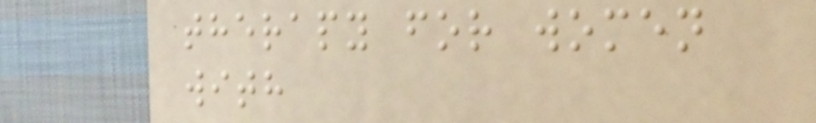therapy for women
with
